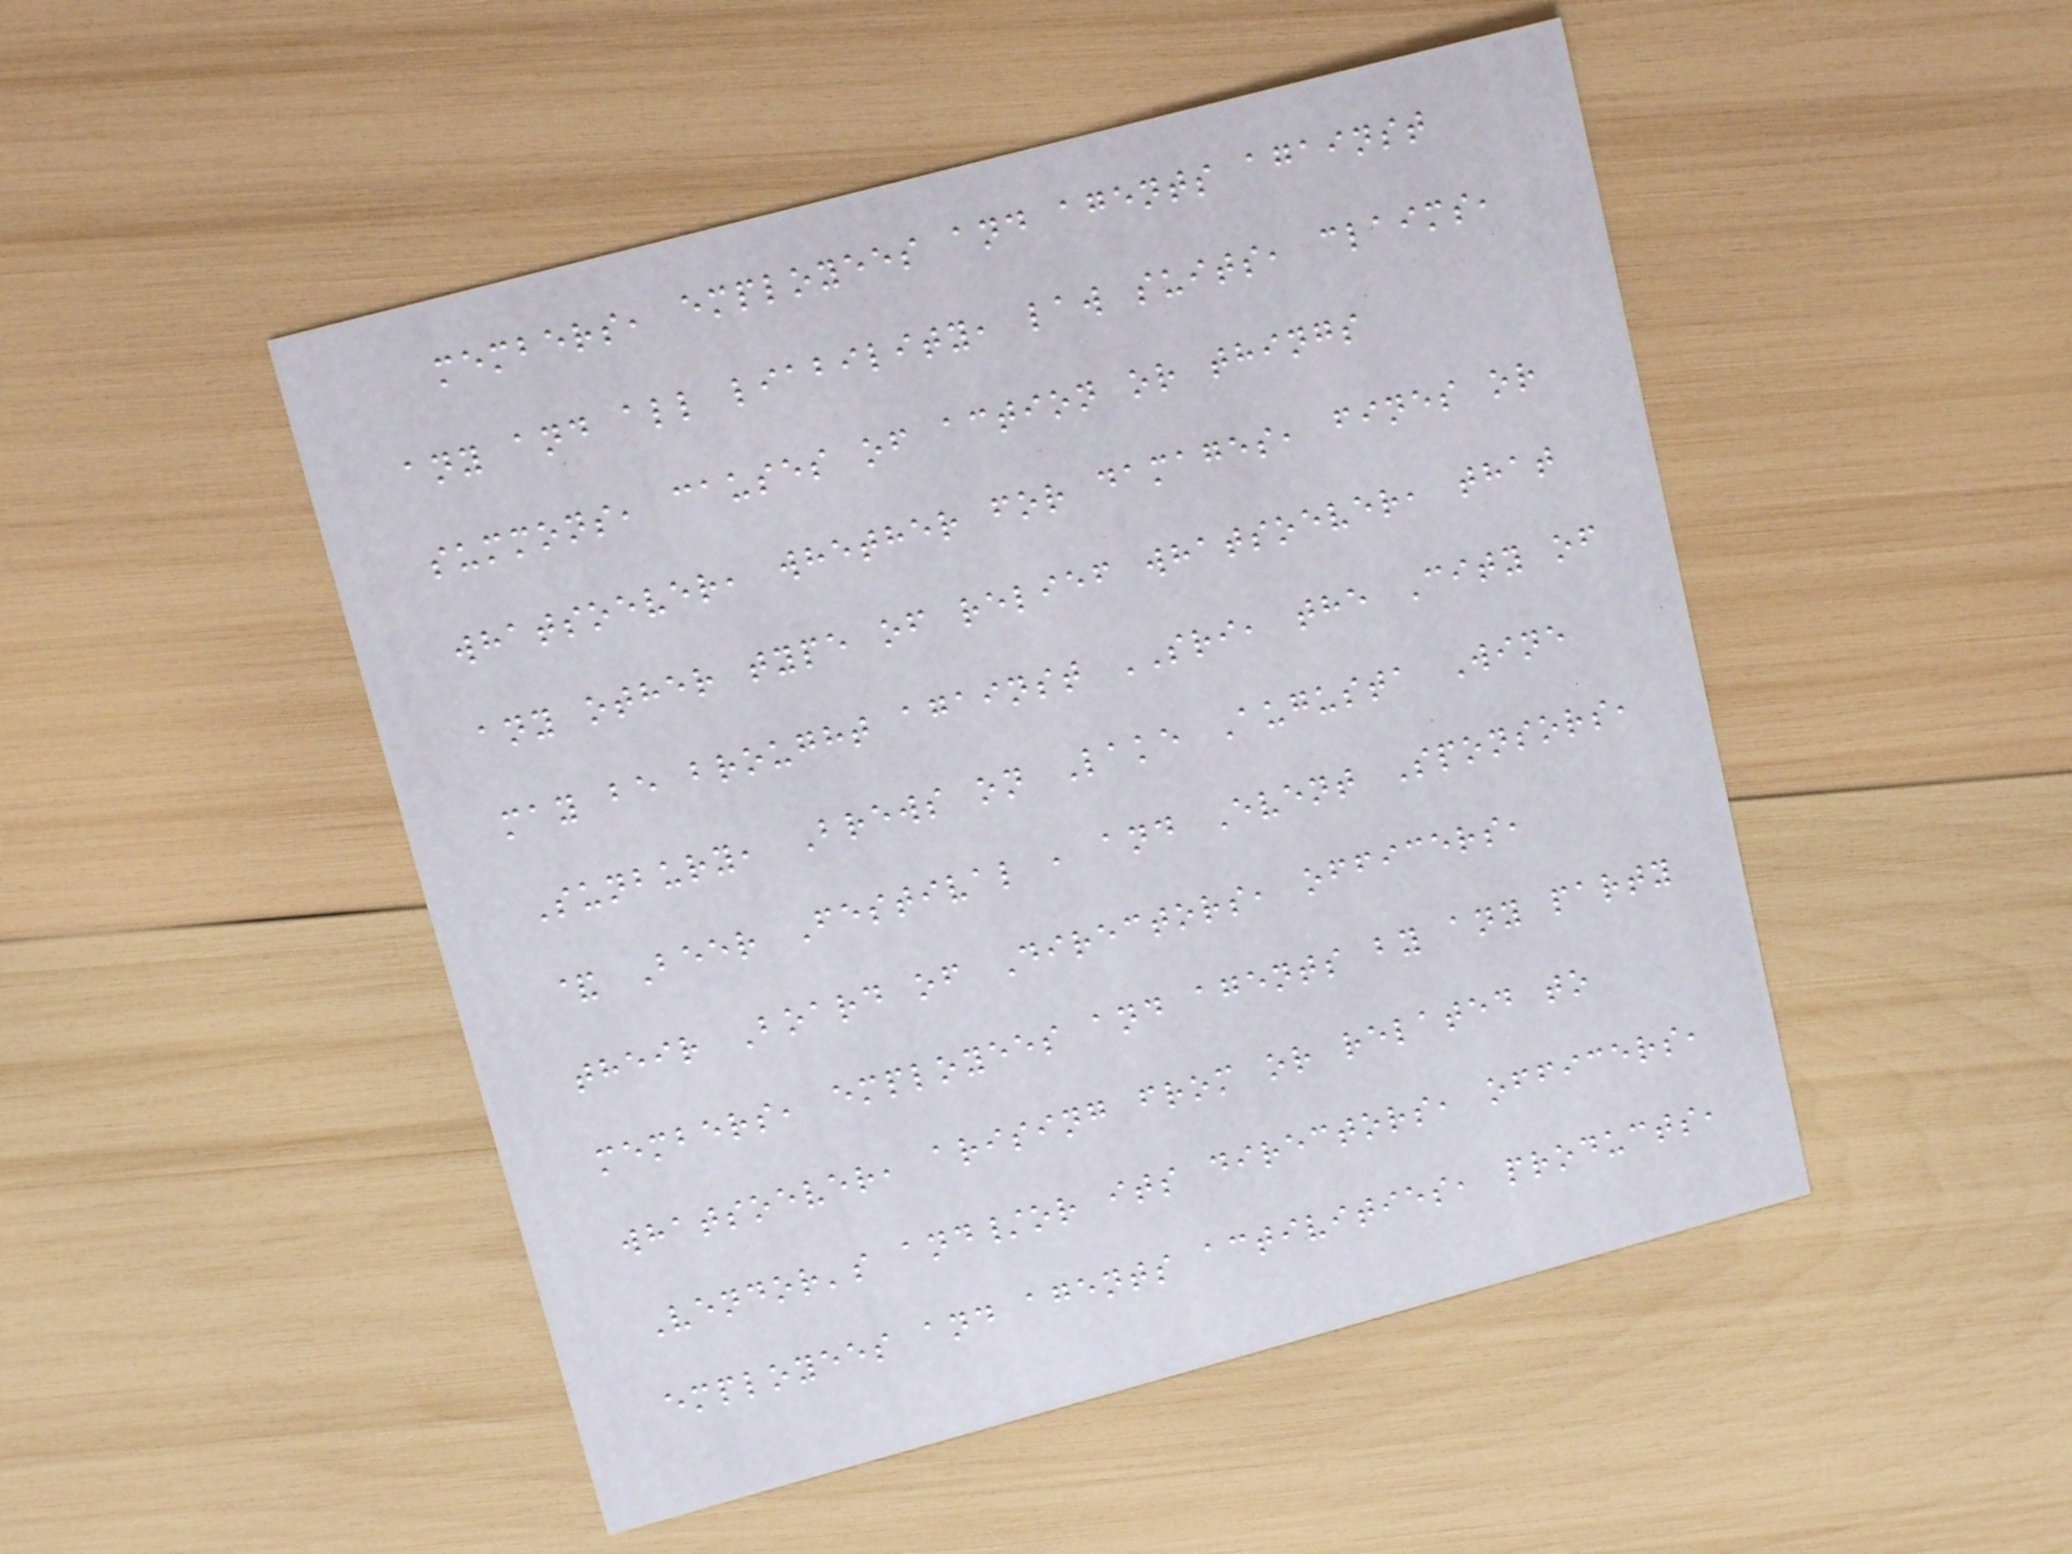members, employees and agents against
any and all liability, law suits, claims,
summons, causes of action or things
whatsoever, whether for damages, fines or
any other type of relief whatsoever, that
may be brought against SRI, the City of
Sunbury, Brews on Lake Augusta Wine
& Beer Festival , and Event Sponsors,
their Board of Directors, officers,
members, employees and agents by any party
whatsoever, arising from or related to
Vendor's and/or its directors, officers,
employees and agents activities, products,
